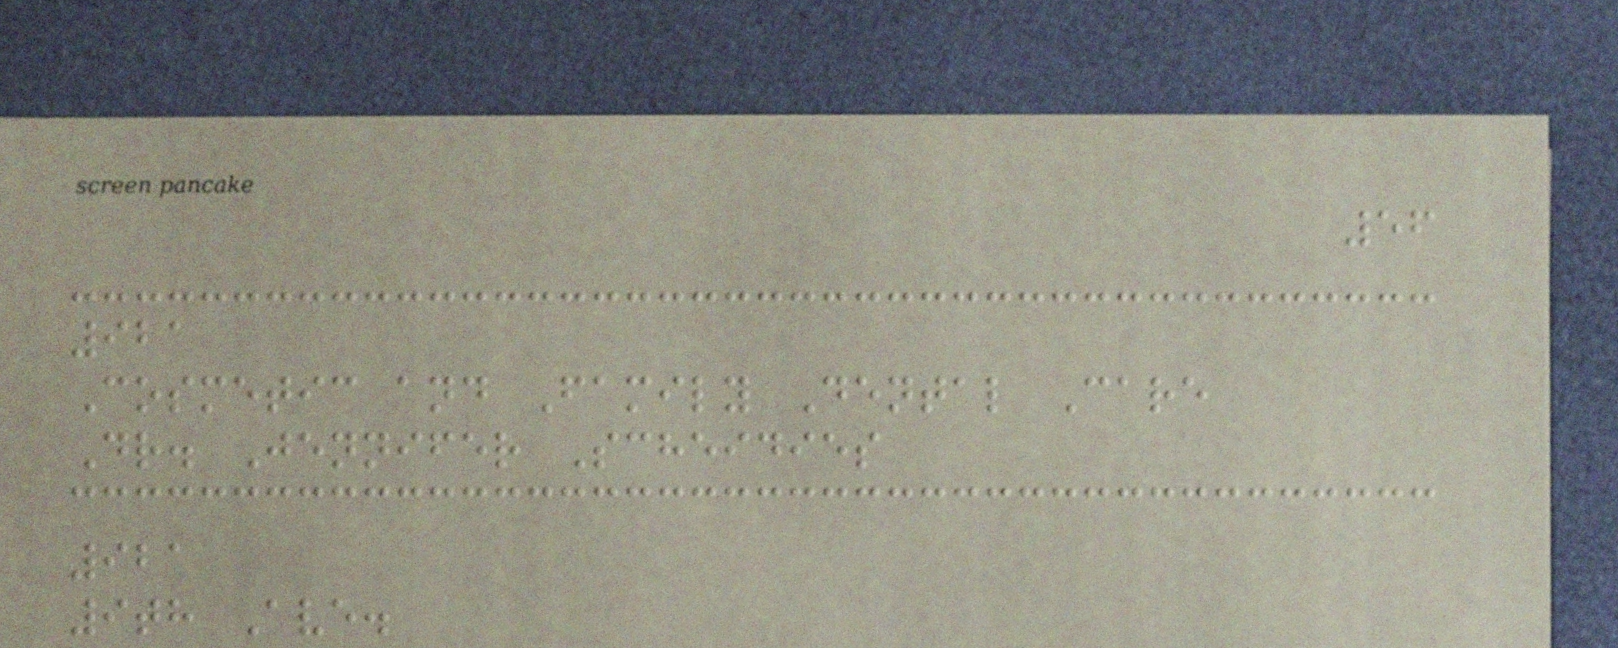56
921
Cosmetic and Family Dental Care
Dr. Jennifer Scheidies
921
9th Ave.
